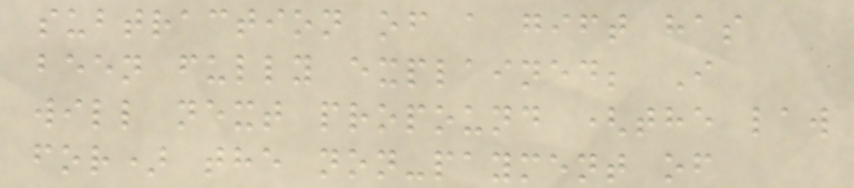subtraction of a gift has
been fully explained; I
will next propound (the law
for) the non-payment of
